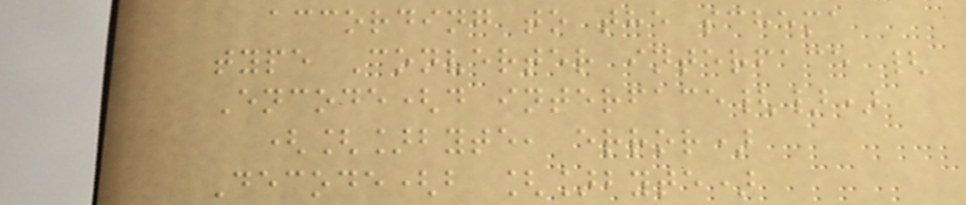according to the schema
type Converter interface {
Encode(d interface{})
([]byte, error)
Decode(b []byte)
